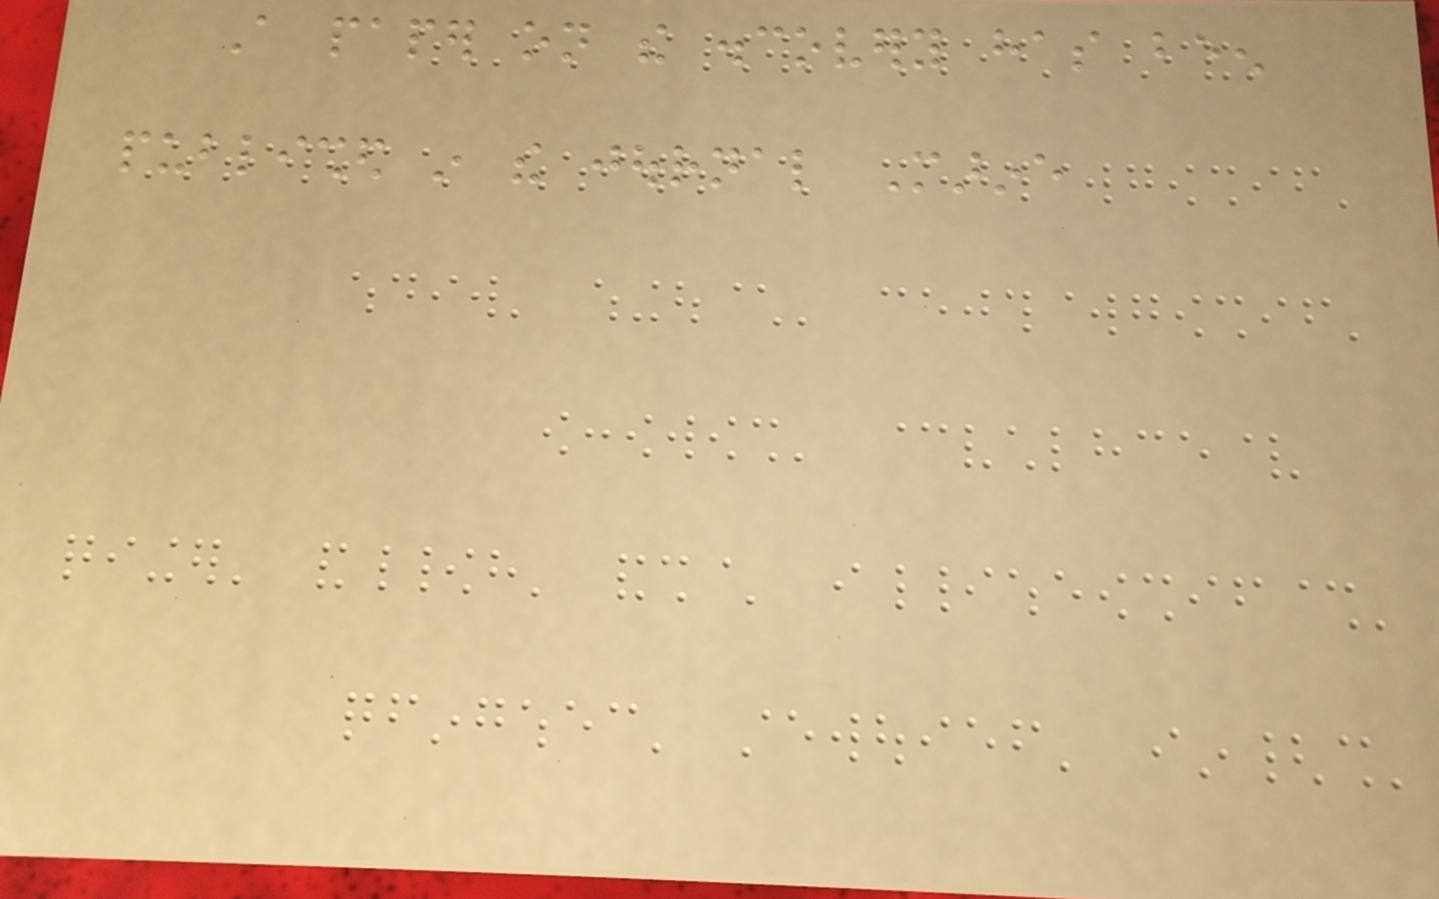A paper on the discovery has been
published in the journal Marine
